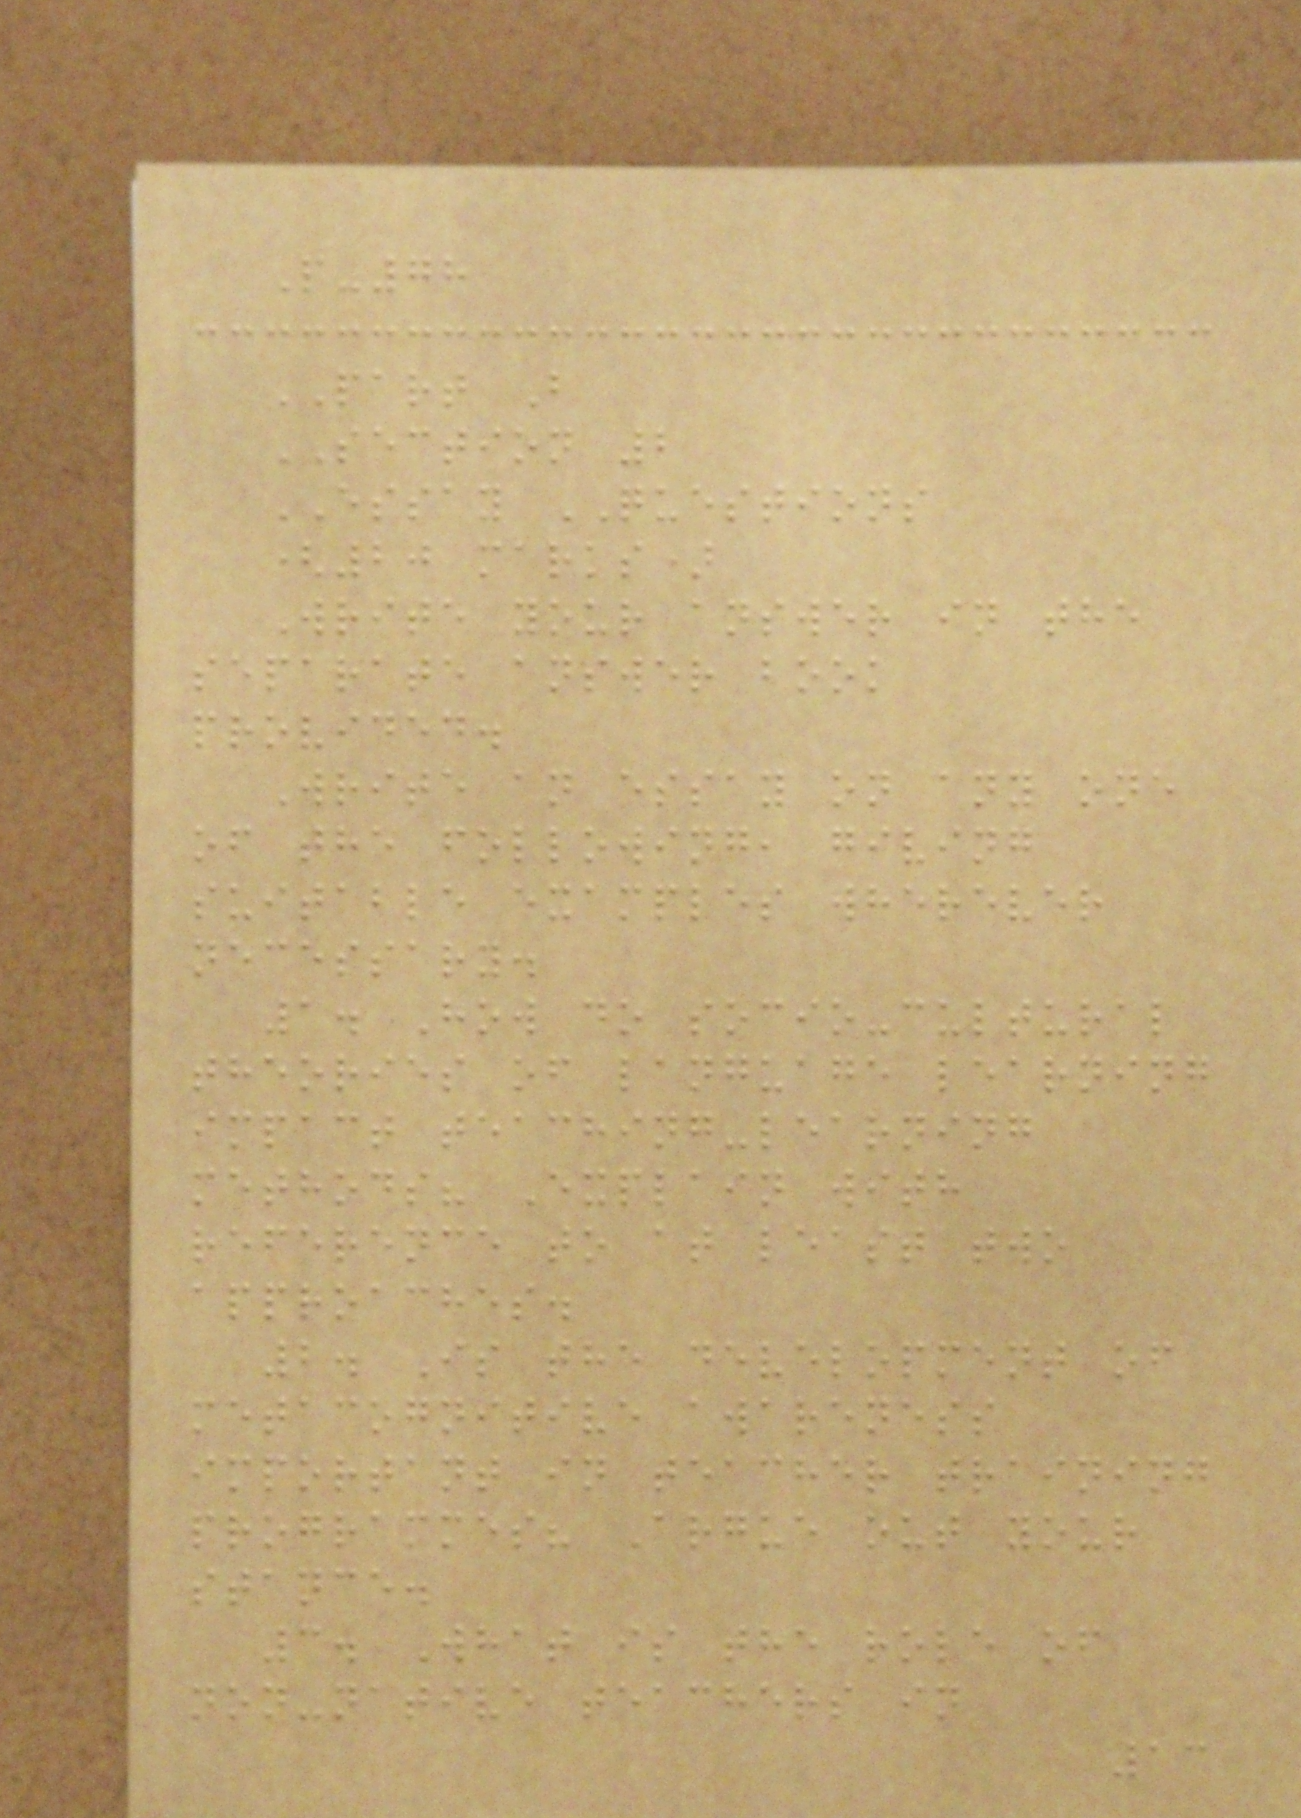P-78
PART B
SECTION 2
ESSAY QUESTIONS
(20 marks)
Write your answer in the
separate answer book
provided.
Write an essay on any one
of the following, giving
suitable examples wherever
necessary.
1. How do socio-cultural
theories of language learning
impact teaching-learning
methods? Explain with
reference to at least two
approaches.
2. Is the development of
metacognitive awareness
important in teacher training
programmes? Argue out your
stance.
3. What is the role of
non-native teachers in
13
